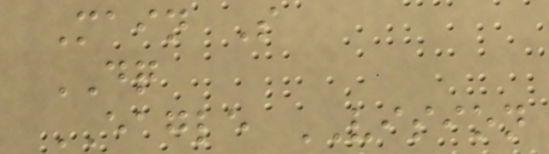Main S
DQ
EAGLE VISION
